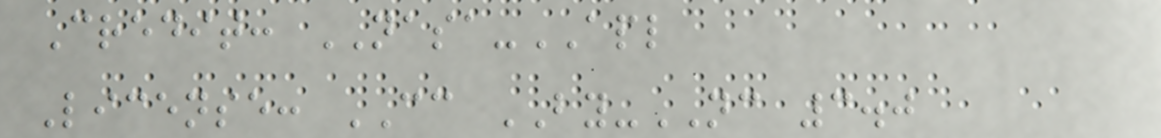Credit: NASA-APL
License: CC BY-NC 3.0
